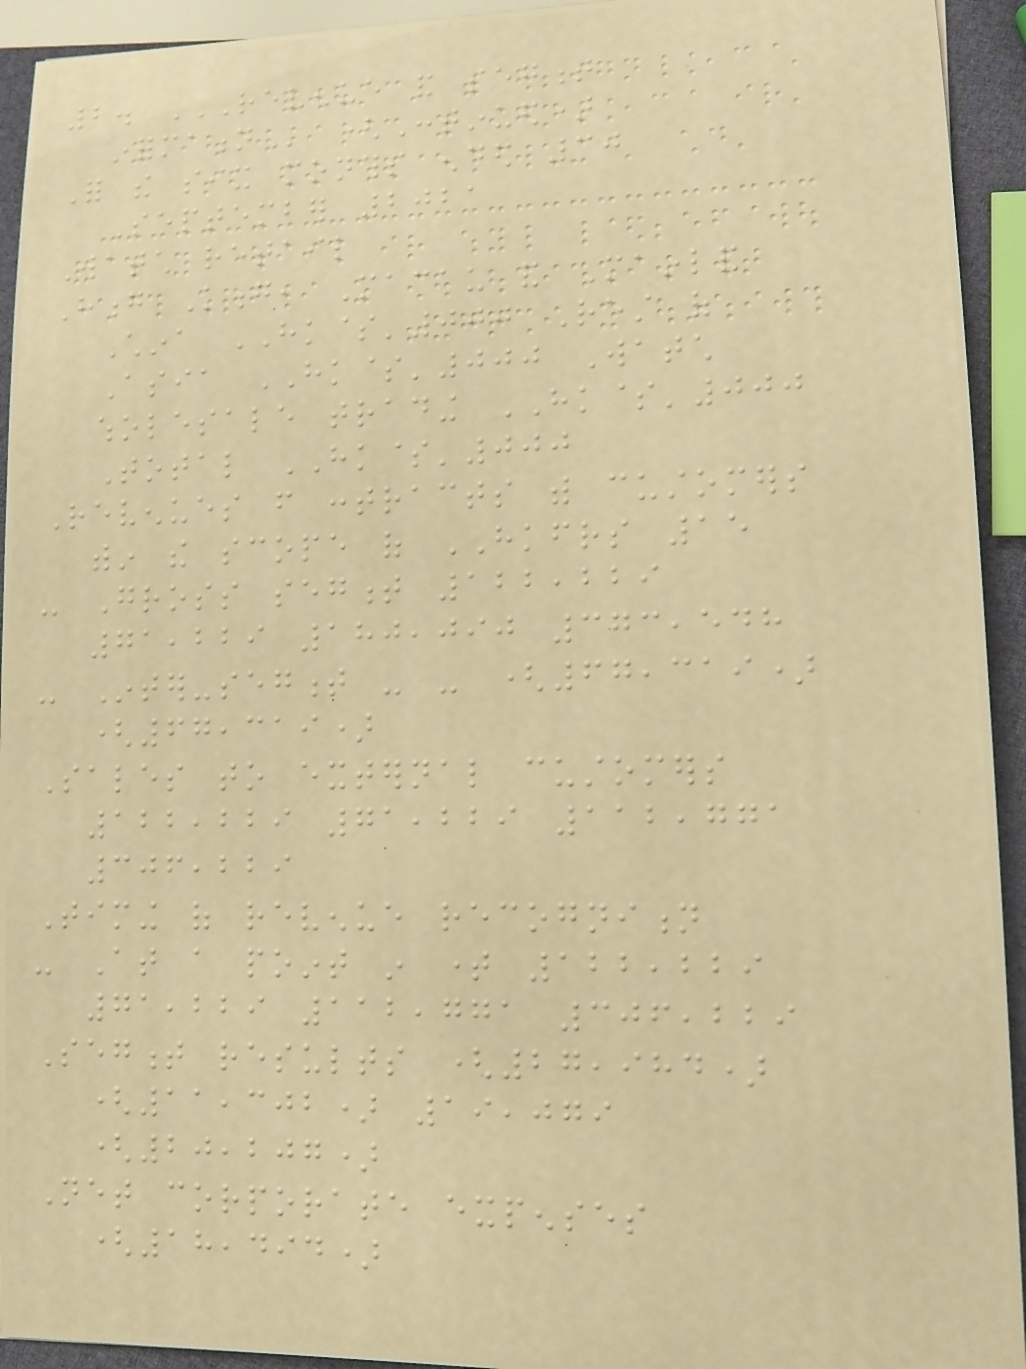2. REVENUE AND SEGMENT
INFORMATION (Continued)
For the six months ended 30
September 2021
Watch retail
Hong Kong, Macau and Mainland
China HK$'000 Rest of
Asia HK$'000 Watch
wholesale trading HK$'000
Total HK$'000
Revenues from contracts with customers
within the scope of HKFRS 15
- Gross segment 122,229
71,229 180,090 373,548
- Inter-segment - - (67,319)
(67,319)
Sales to external customers
122,229 71,229 112,771
306,229
Timing of revenue recognition
- At a point in time 122,229
71,229 112,771 306,229
Segment results (27,984)
(11,302) 19,079
(20,207)
Net corporate expenses
(18,494)
